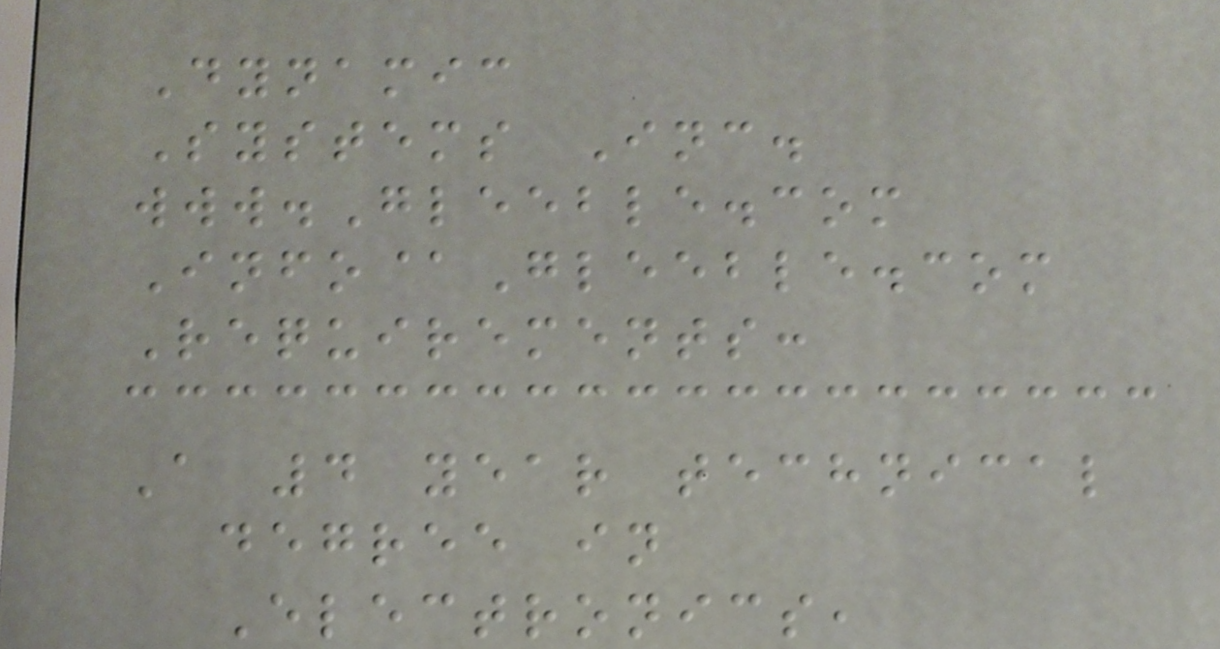Dynamic
Systems Inc.
www.Gleeble.com
Info@Gleeble.com
Requirements:
A 4 year technical
degree in
Electronics,
